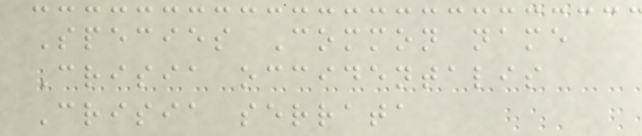Species Common name
Crisia occidentalis
Crisia serrata
